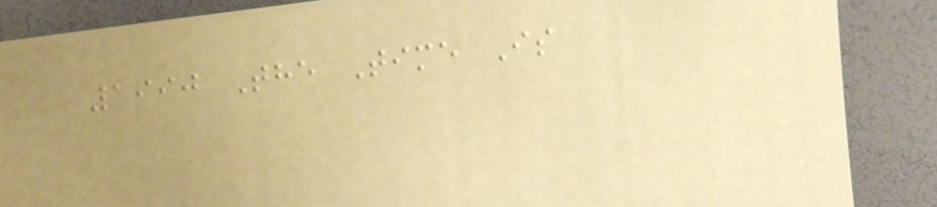1990 The Time Is
